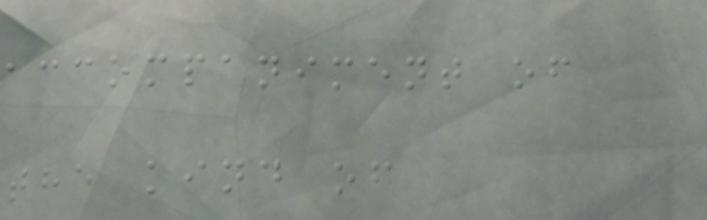accompaniment of
the kind of
